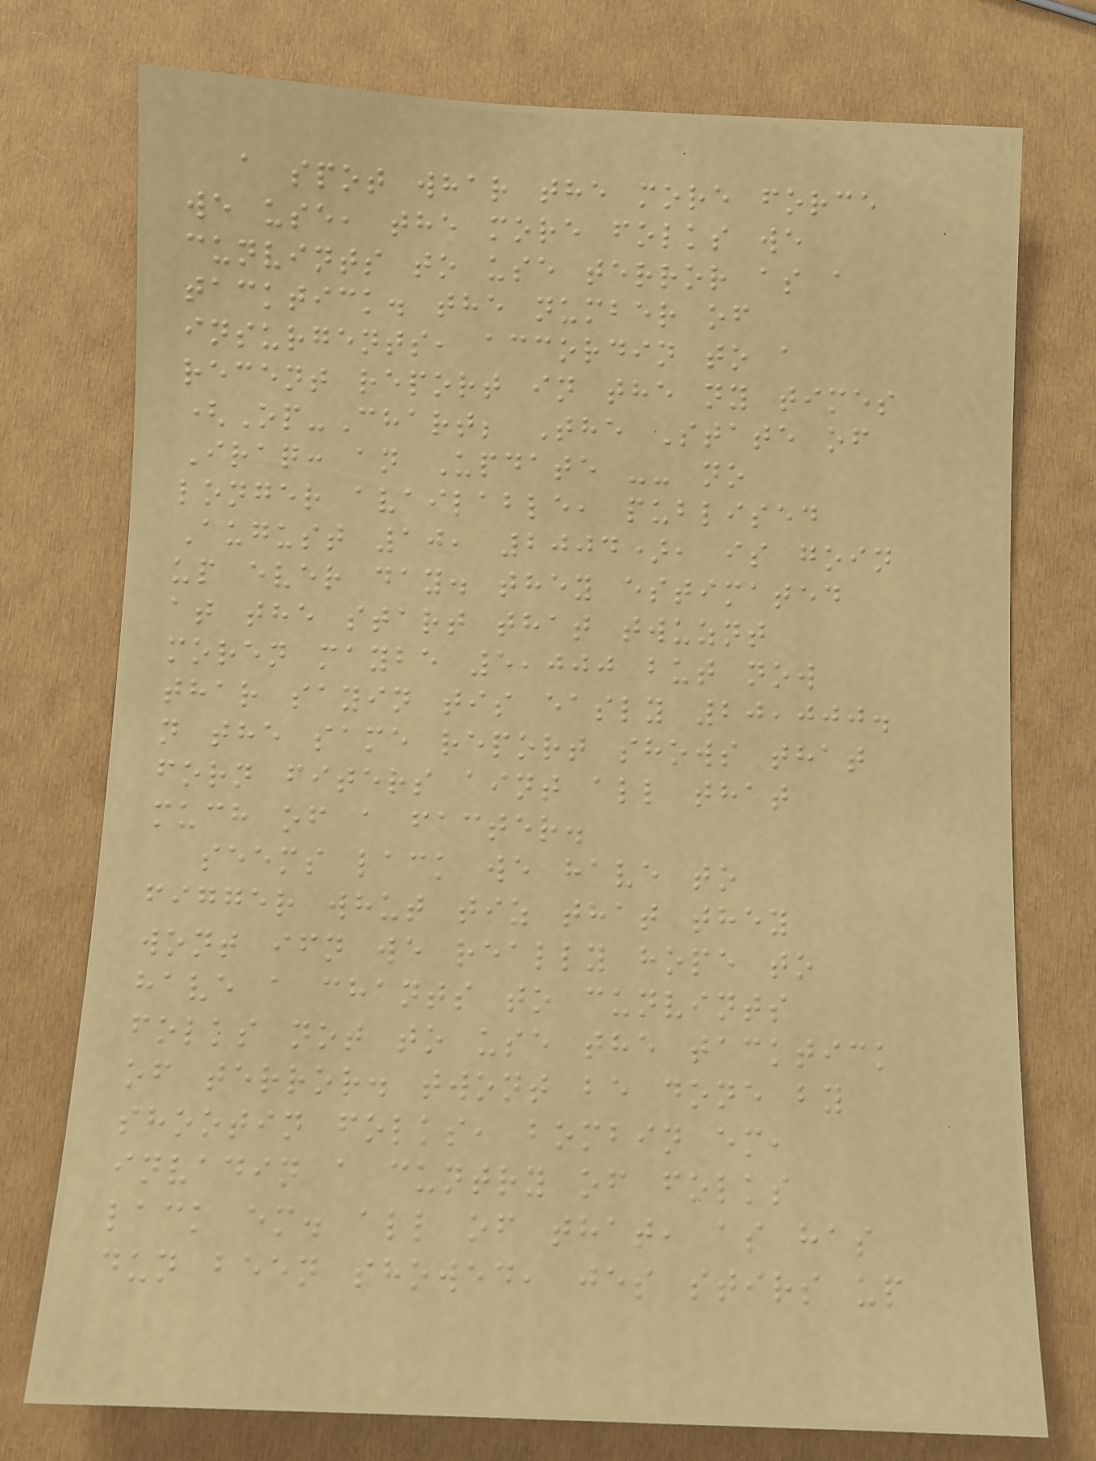a spot whar the more force
we use, the more folks we
cunvints to use terror as a
tacktick. the number of
insurgents, accordin to a
recent report in the ny times
(Op-Chart; The State of
Iraq: an Update -- no
longer available, publised
August 10, 2004), is goin
up ever day. they estimated
at the start that twuznt
moren maybe 5,000 but now
thar sayin tis easly 20,000.
n the same report shows that
forn fiters aint all that
much of a facter.
seems lack we have to
figger whut tiz that they
wont ifn we really hope to
have a chants to cunvints
folks not to use the tacktick
of terror. twont be done by
shootin folks, bombin em,
invadin a cuntry of folks
lack em. all of that, as has
dun been showed, jes stirs up
